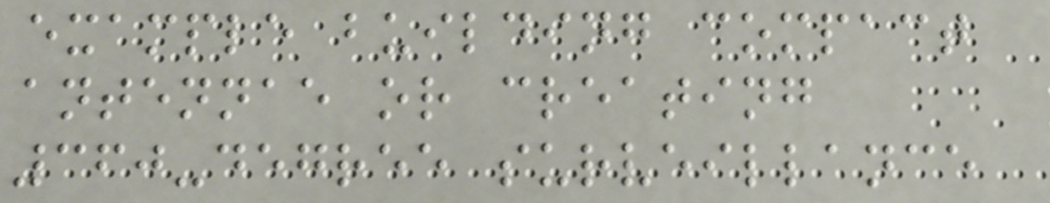example building compact
antennae or creating
360-degree surveillance
